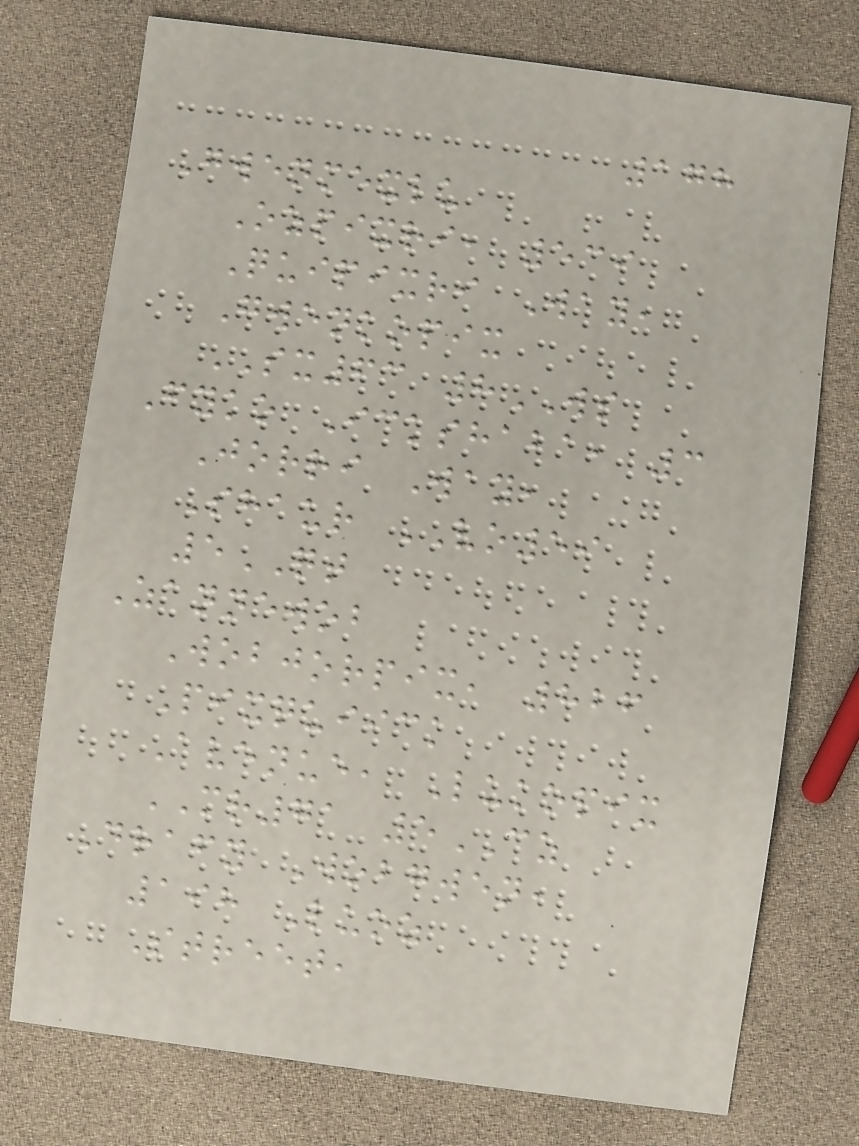178
Gwenmexlu
Ozpixri, 539
Quipixri Way,
Gwenkopix
SX63 8WS
Fyko Ickshaba, 3
Jorri Way,
Shaur VO59
5QT
Zannewob
Wobjorpix, 826
Pixquiick
Avenue, Lukopix
MR71 5CZ
Drafy Wobgwen,
198 Luoz
Street,
